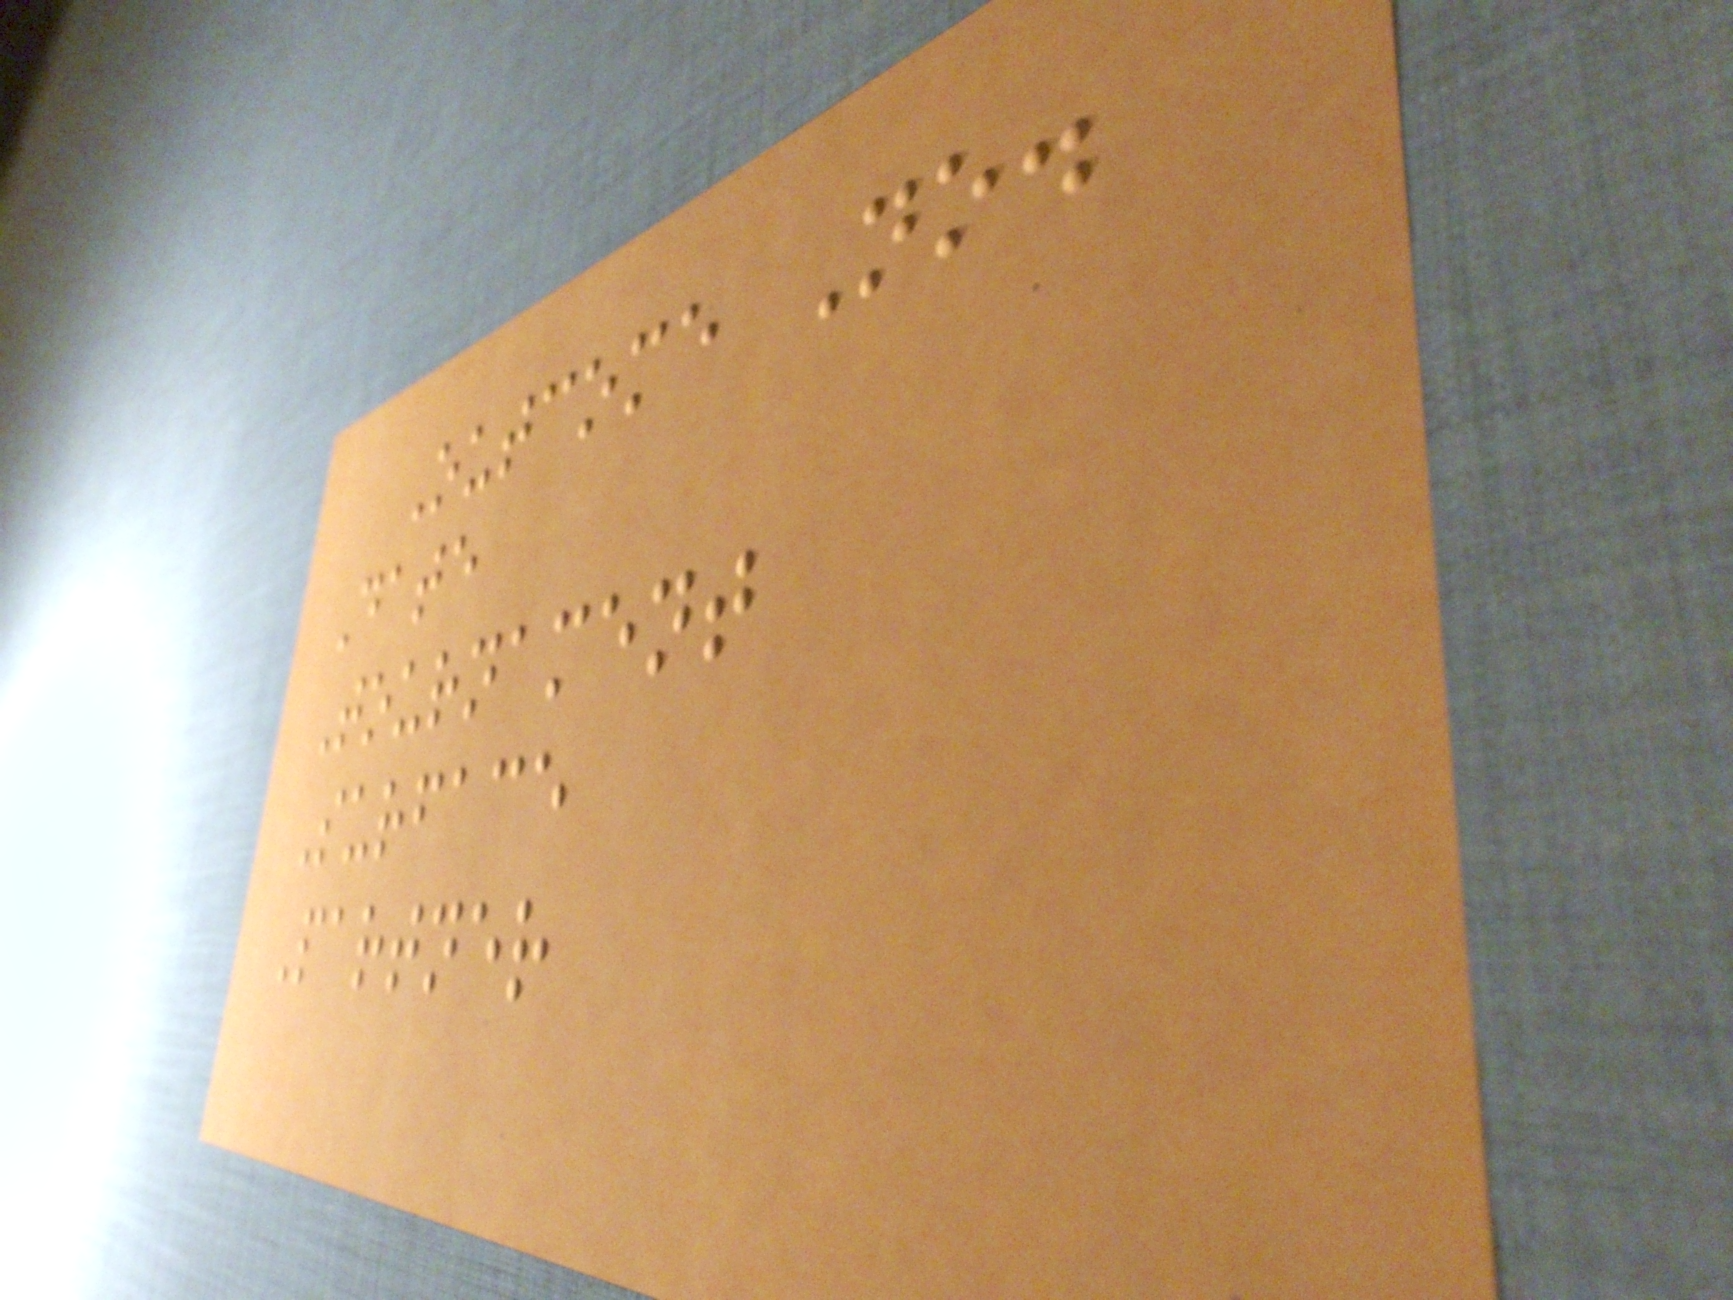Outcome No.
Date
Tournament
Surface
Partner
